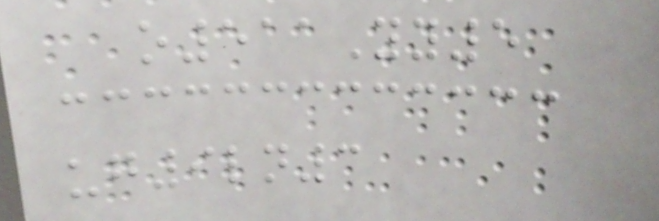o511Yy5
ug9ln3
